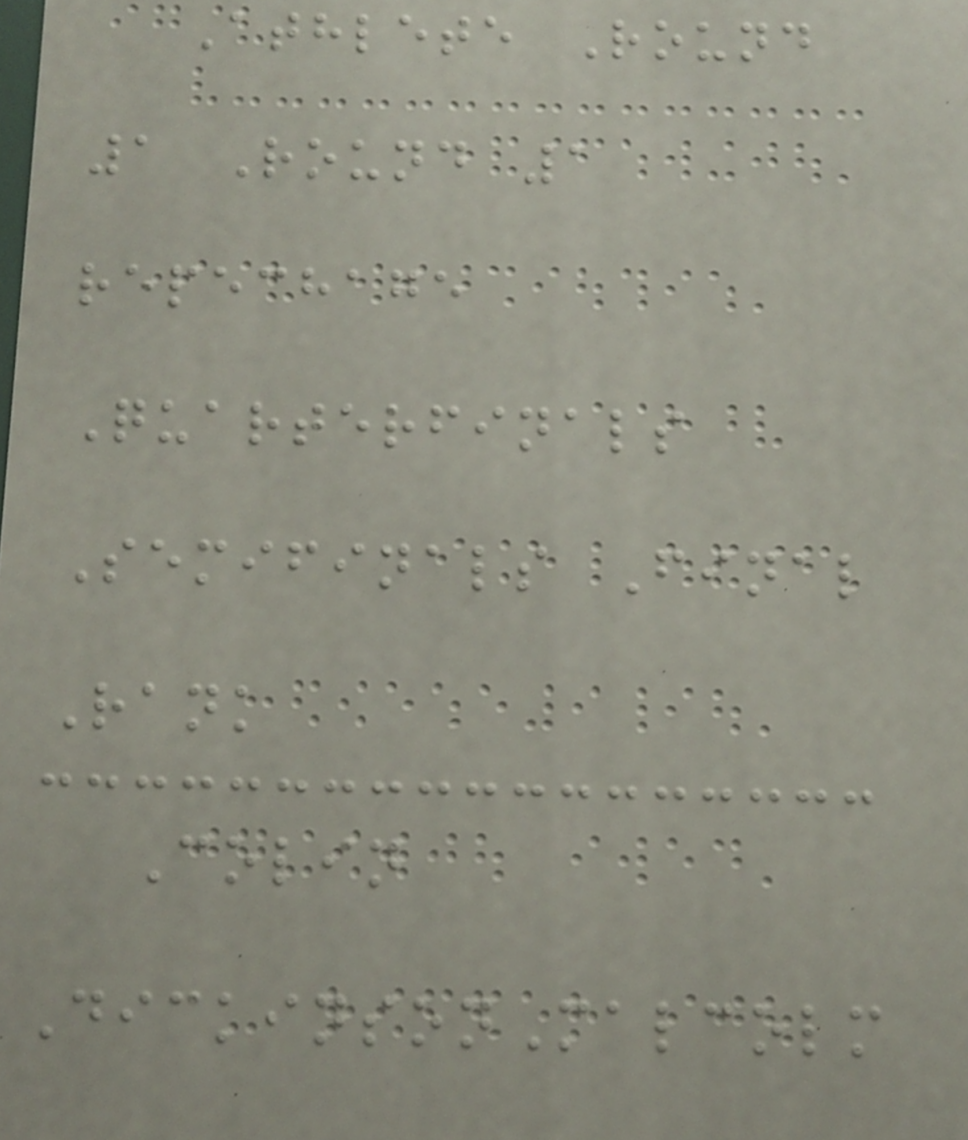Athlete Round
1 Round 1
repechage
Quarterfinals
Semifinals Final
Rank
Colin
DickinsonMalcolm
